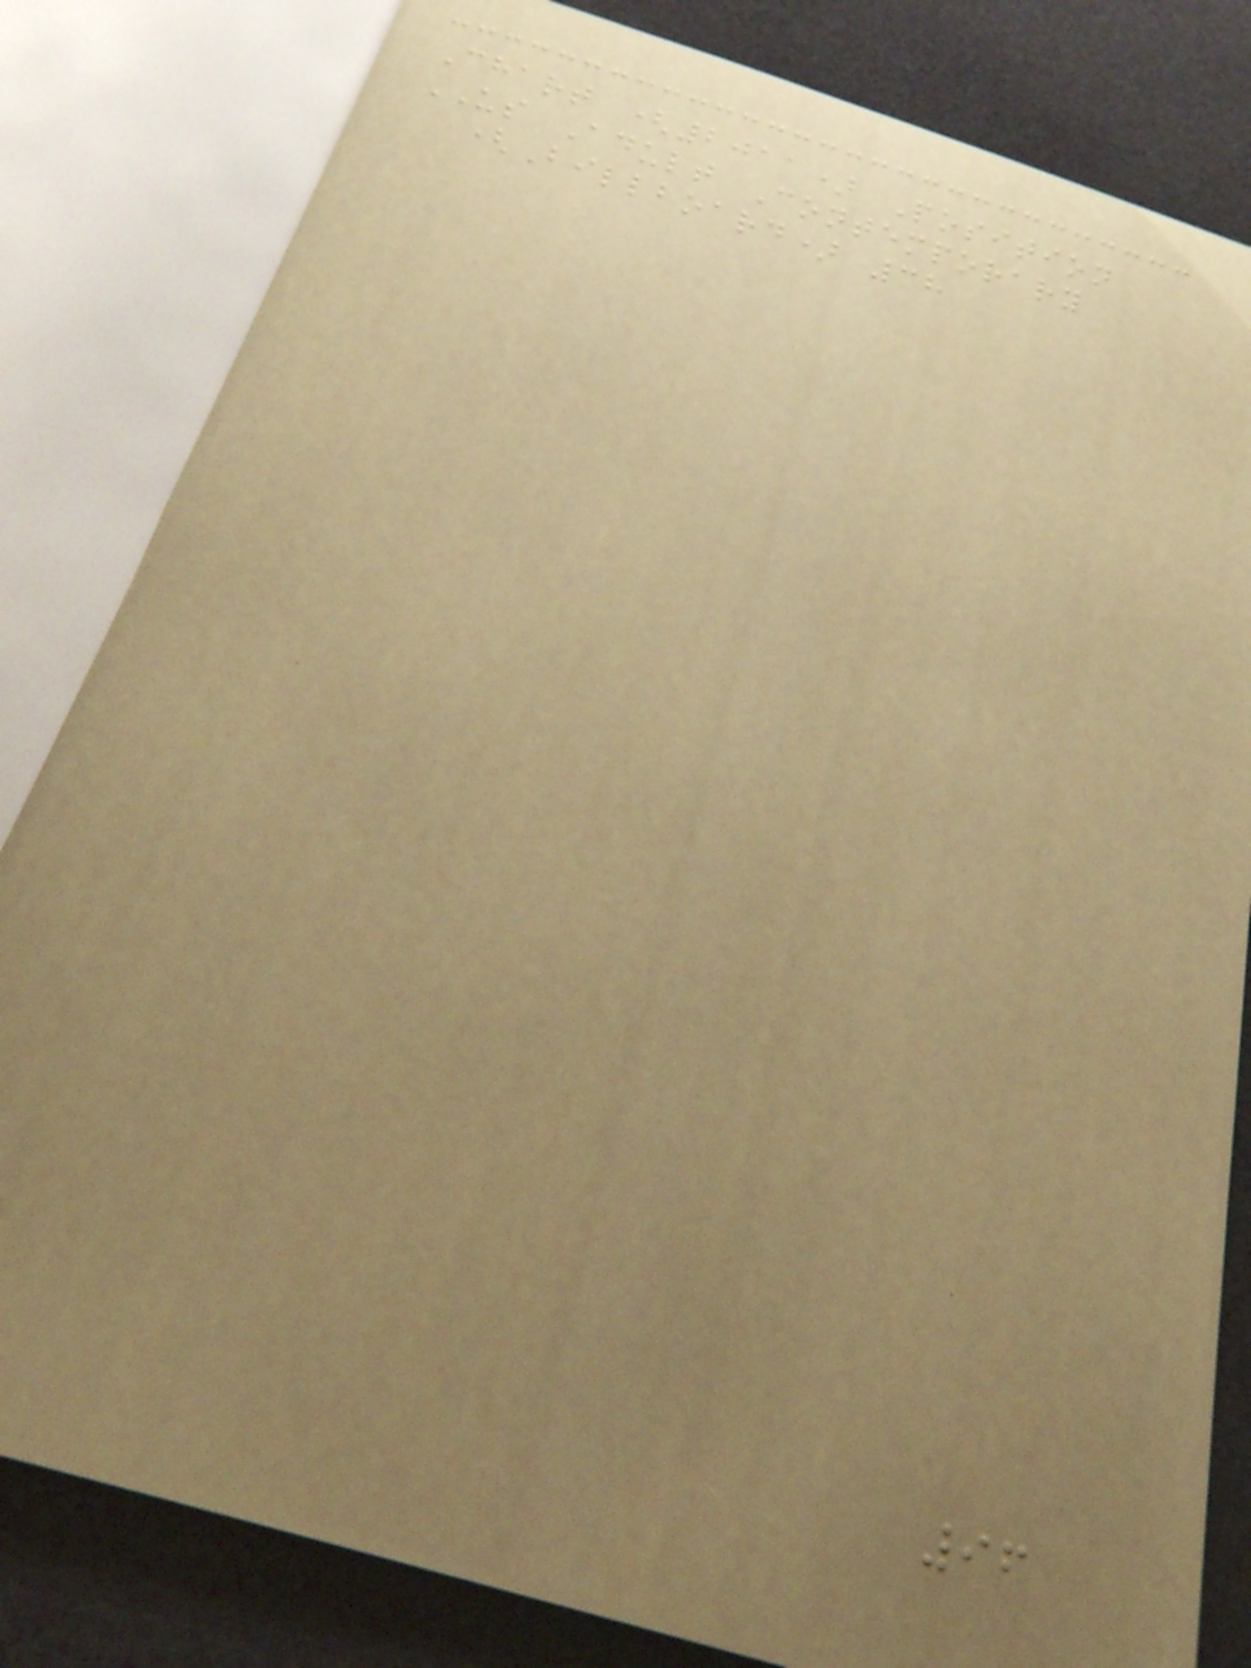Chart (2011) Position
US Adult Contemporary
(Billboard) 38
96
